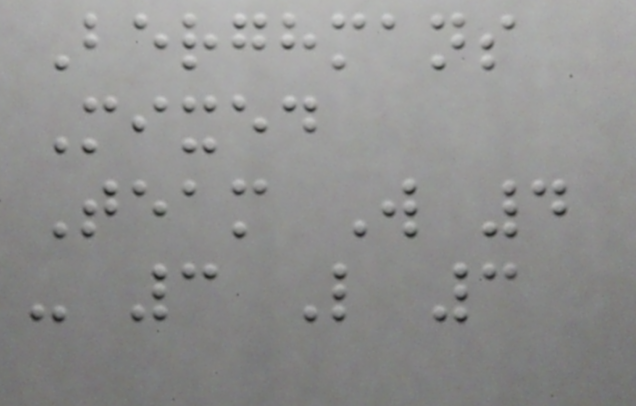Berghmans
Mixed
Team W 4
- 3 L 3
